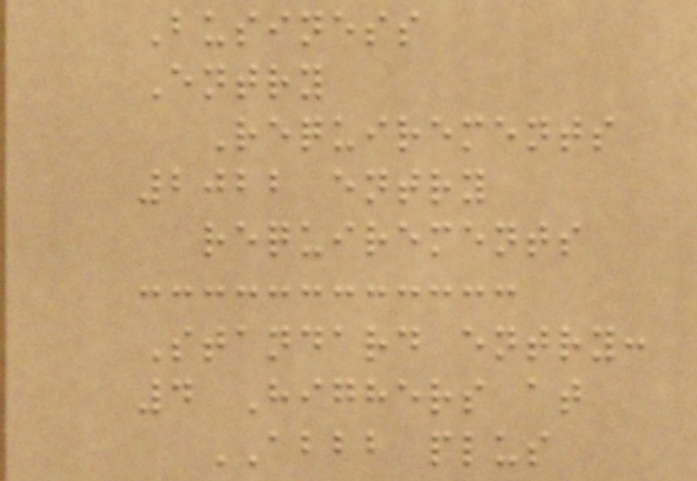Business
Entry
Requirements
2022 entry
requirements
Standard entry:
4 Highers at
ABBB plus
